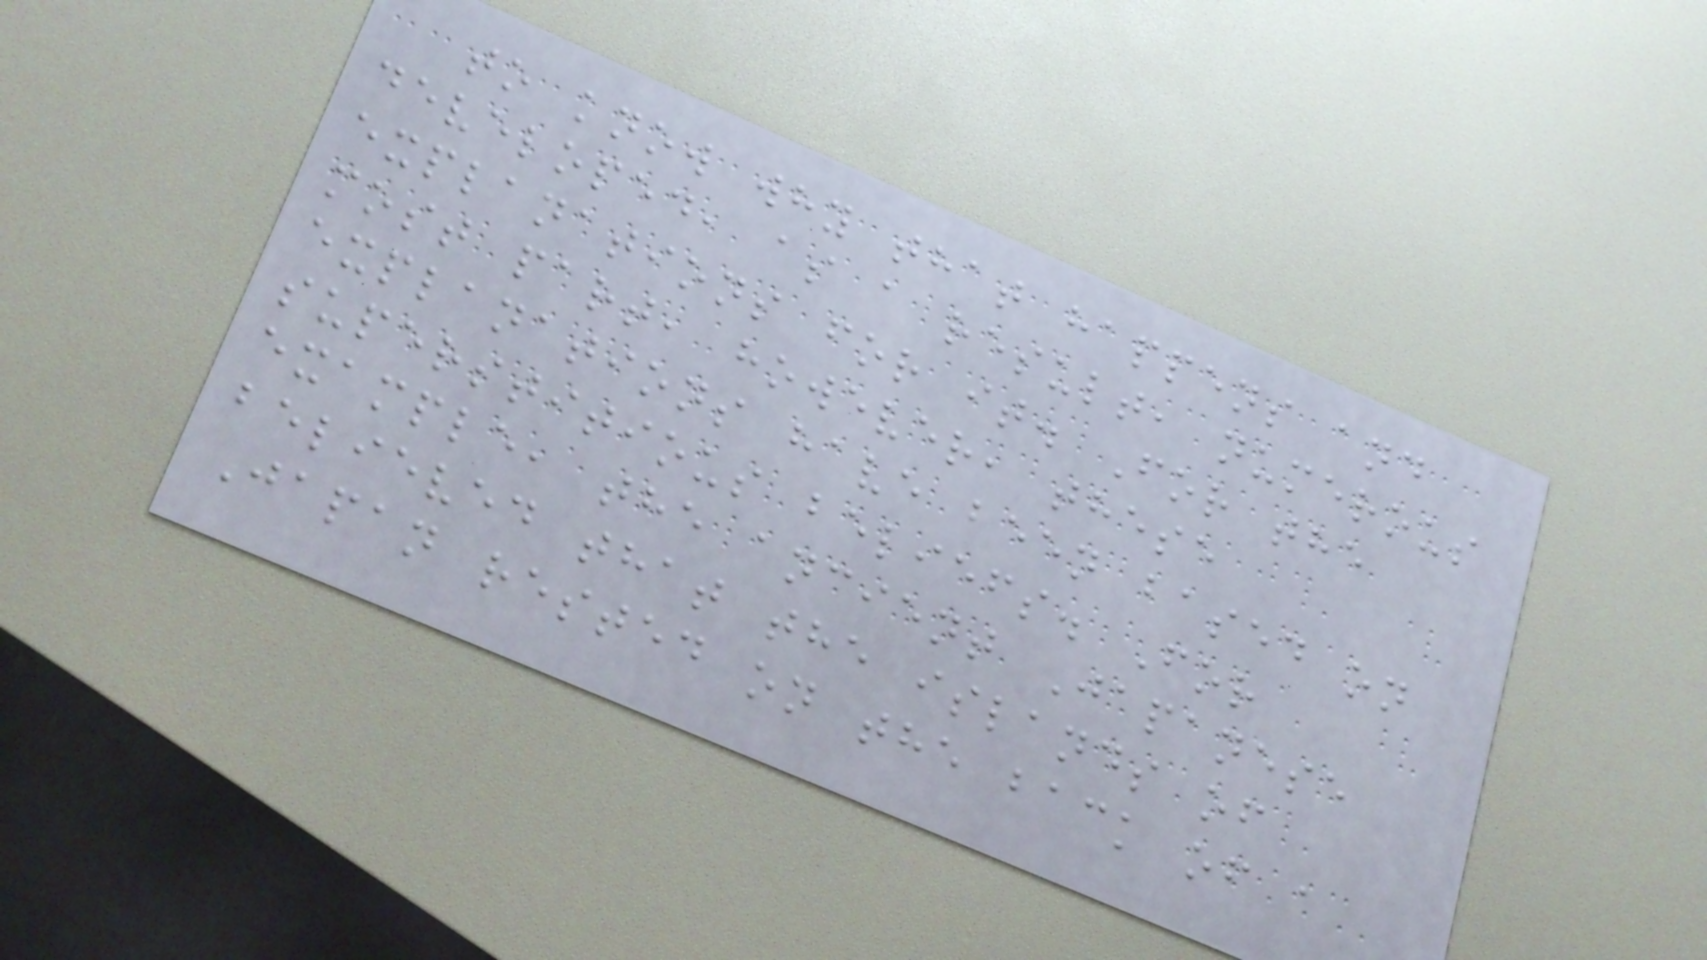to know why that happens and
developed, as a result, numerous
explanations for it. For the
most part, however, these
explanations have been based on
superstitious beliefs. For
example, the ancient Japanese
believed that the islands of
Japan rested on the back of a
